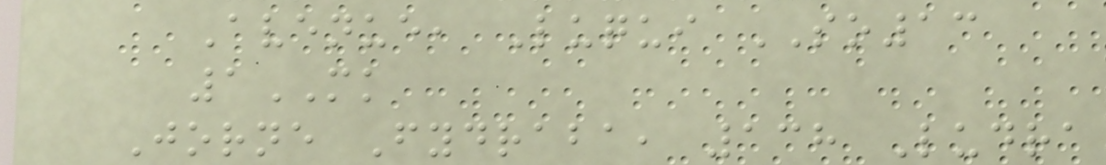Avenue, Luqui SO13
1MK
Jorne Fydraba, 138 Ludra
